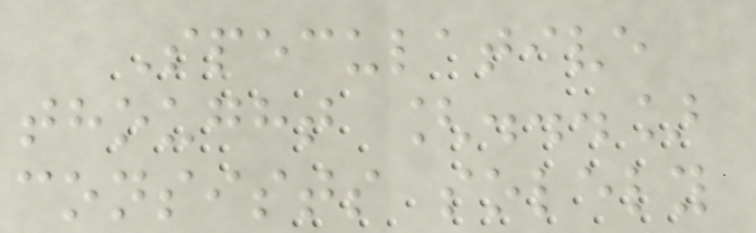Speculative
thought [...]
consists solely
